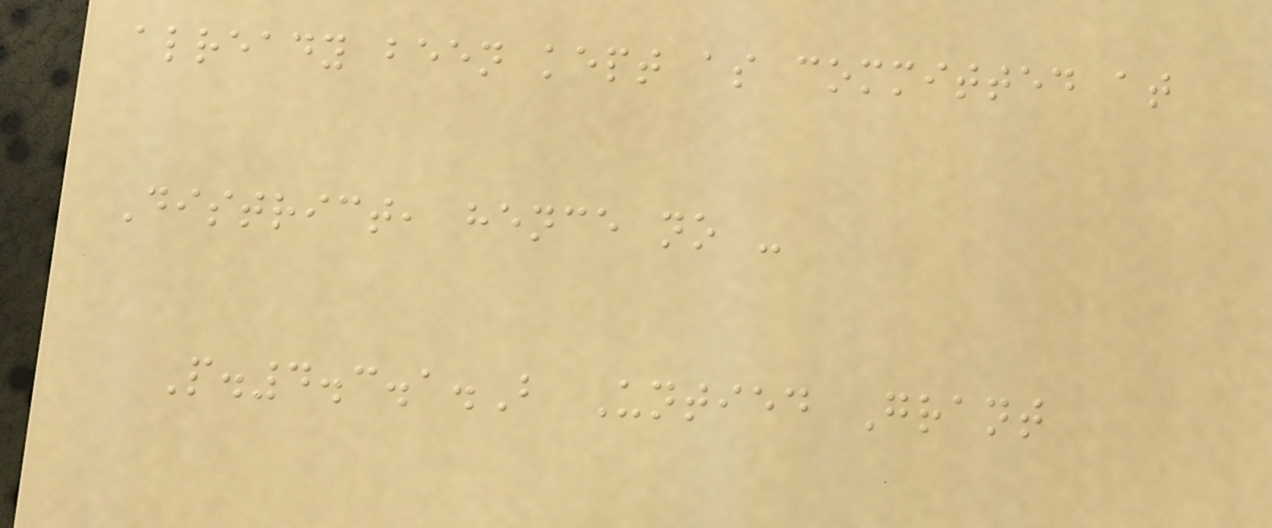already been kept as committed at
District, hence no -
P.4.3.1.B Untied Grant
